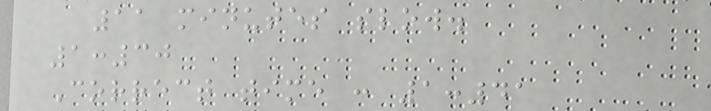11 minutes slow.
1:30
Correct time : 1:41
